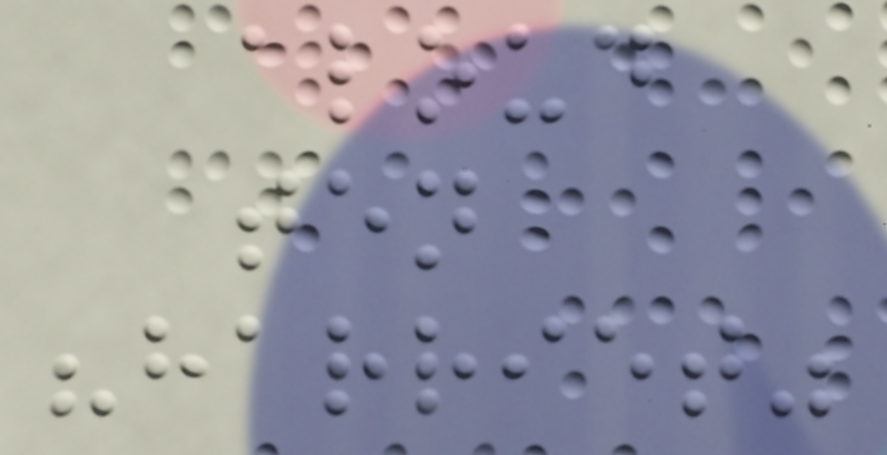aloud
ten
"harriet"
